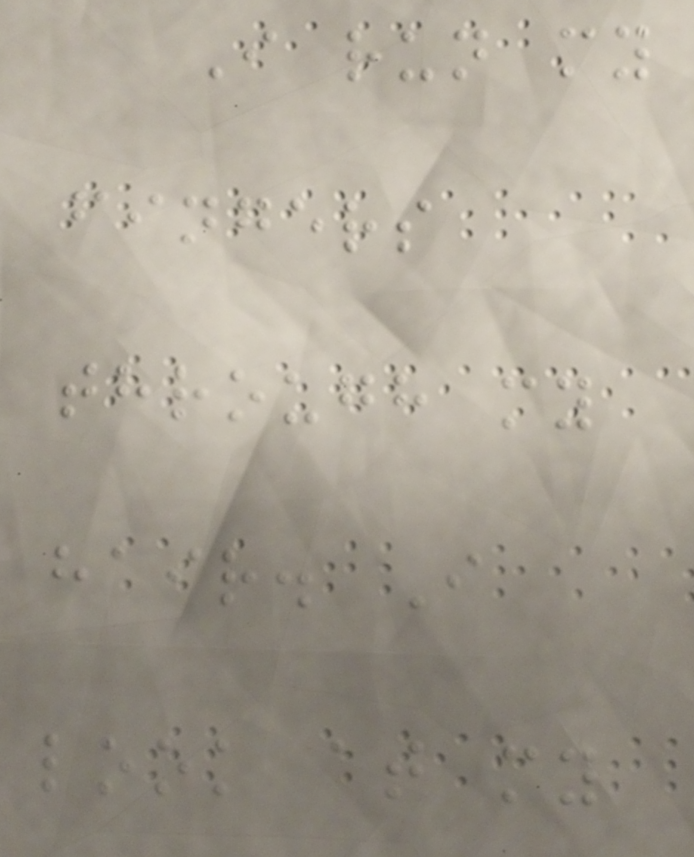I run my
fingers
through my
hair. I
look at my
